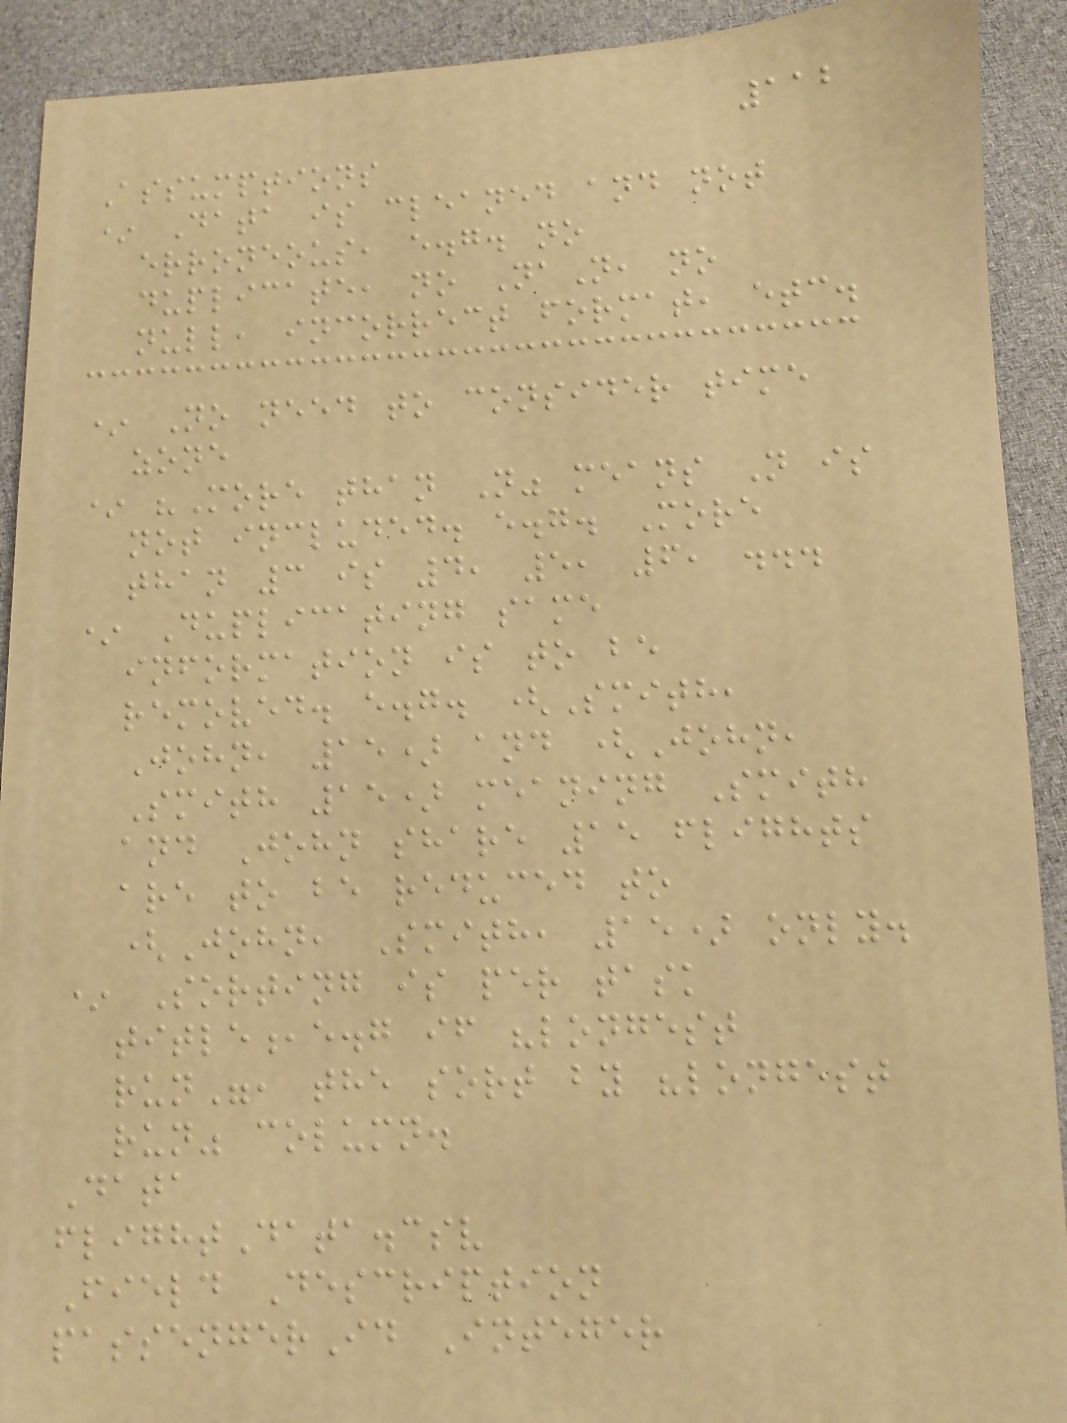112
Assumptions
* Data is cleaned and not
erroneous, e.g. no
duplicate, no NaN, no
null, incorrect format, etc.
* No need to consider time
zone
* "More than N" means N is
not included. e.g. More
than 3 is 4, 5, 6, ...
* Duplicating same
information is to be
removed. e.g. (Smith,
John, 15) and (John,
Smith 15) meaning Smith
and John share 15 flights
are to be reduced to
(John, Smith, 15) only.
* Sorting is per task
title,e.g if "longest
run", the sort by "longest
run" column.
Data
flightData.csv
Field Description
passengerId Integer
